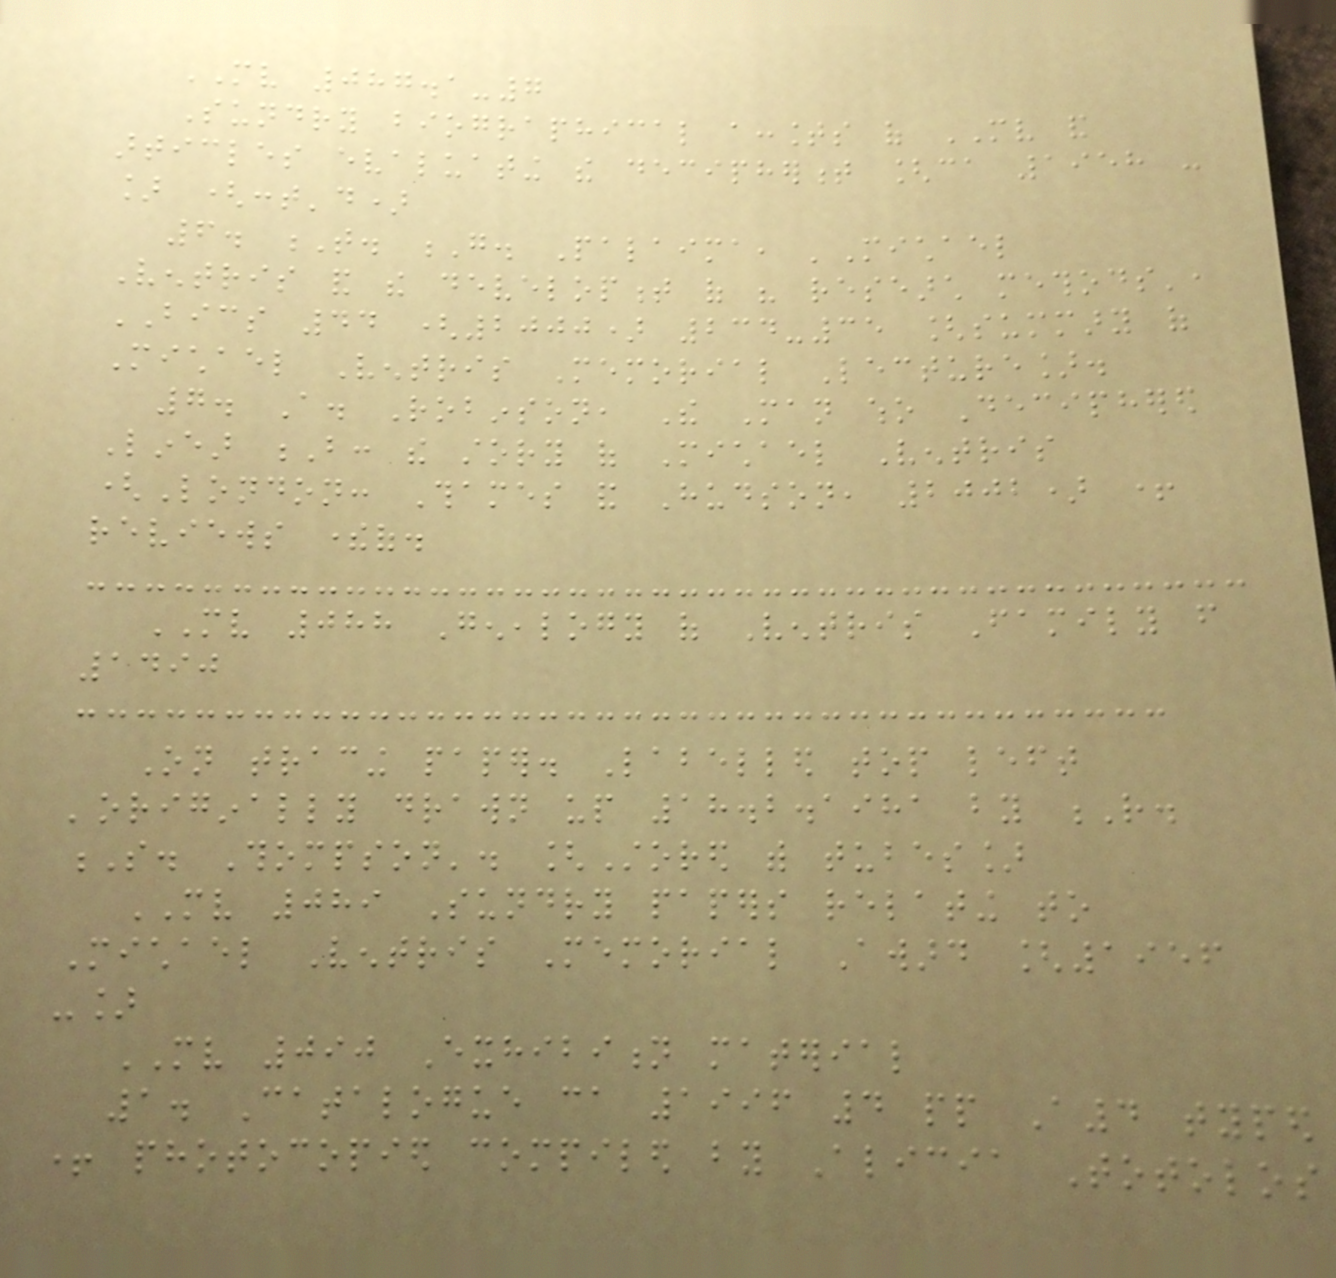MV 087.1-7
Sundry biographical accounts of MV and
articles evaluating the decipherment [ca 1958 -
] (cont'd)
6. T. G. Palaima, 'Michael
Ventris and the development of his research methods',
BICS 44 (2000) 234-35 [summary of
Michael Ventris Memorial Lecture].
7. A. Robinson, The Man who Deciphered
Linear B: the story of Michael Ventris
(London: Thames and Hudson, 2002) +
reviews thereof.
MV 088 Genealogy of Ventris Family from
1490
On tracing paper. Labelled top left
'originally drawn up 18.2.1981 by R.
S. Thompson'. [Stored with tubes]
MV 089 Sundry papers relating to
Michael Ventris Memorial Award [1956
-]
MV 090 Exhibition material
1. Catalogue ca 1996 4 pp A4 typed
+ photocopied compiled by Alicia Totolos
